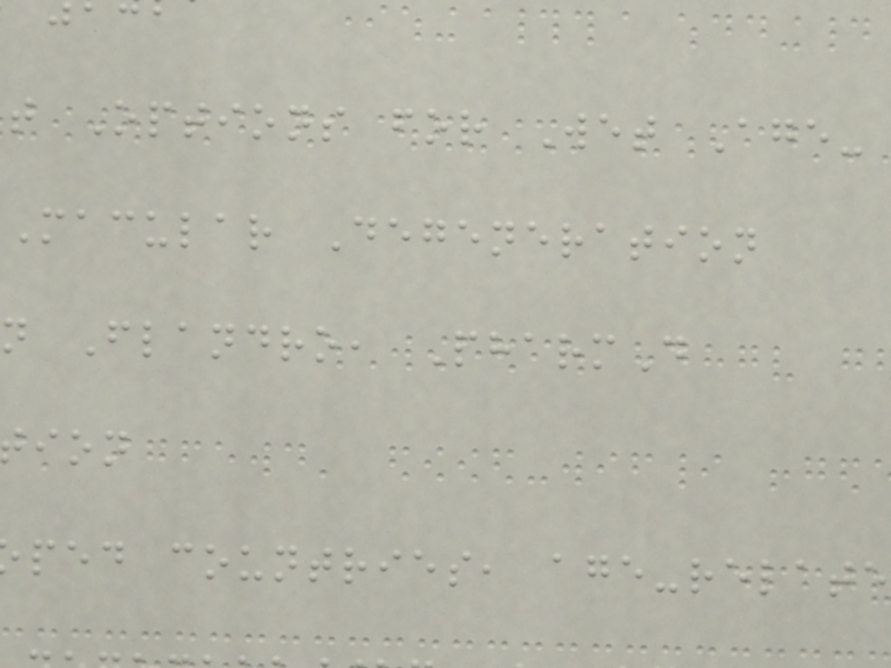t Options for Wet Age-
Macular Degeneration
n Flandro, PharmD
ped countries, age-relate
